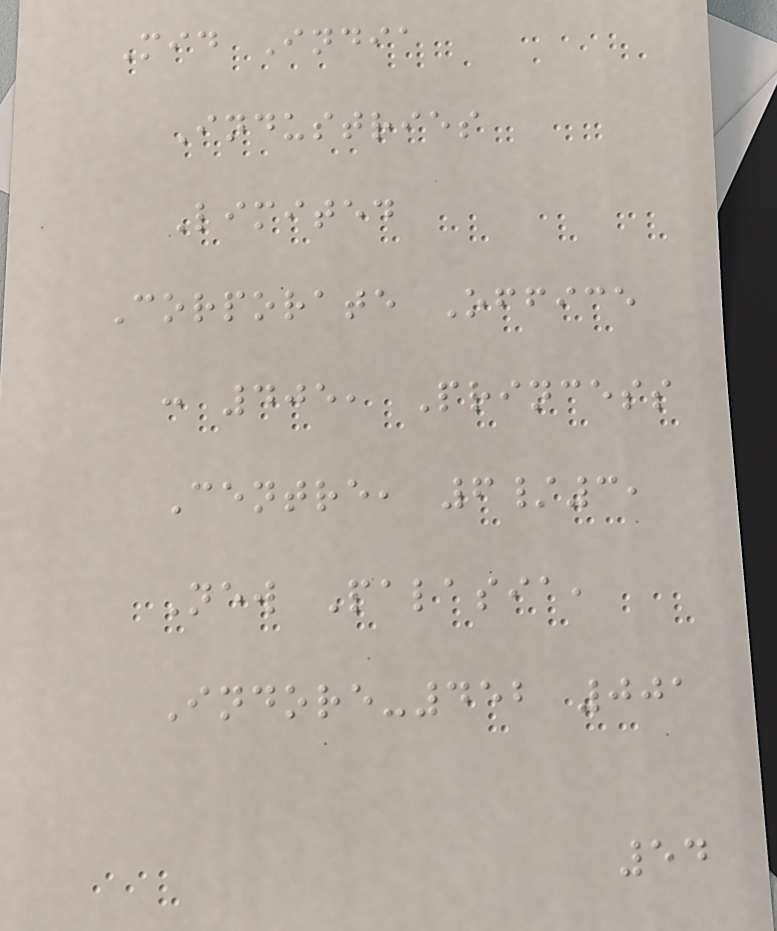Mid India
Industries
Limited
Corporate Office
: 405, Princess
Centre, 6/3,
New Palasia,
Indore-452 001
54
